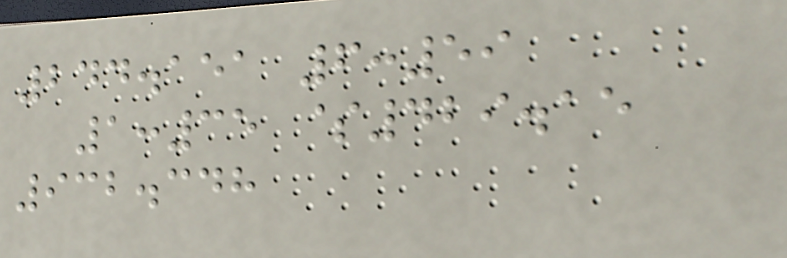244.151 6:59
1:35 $429.15
932.348
